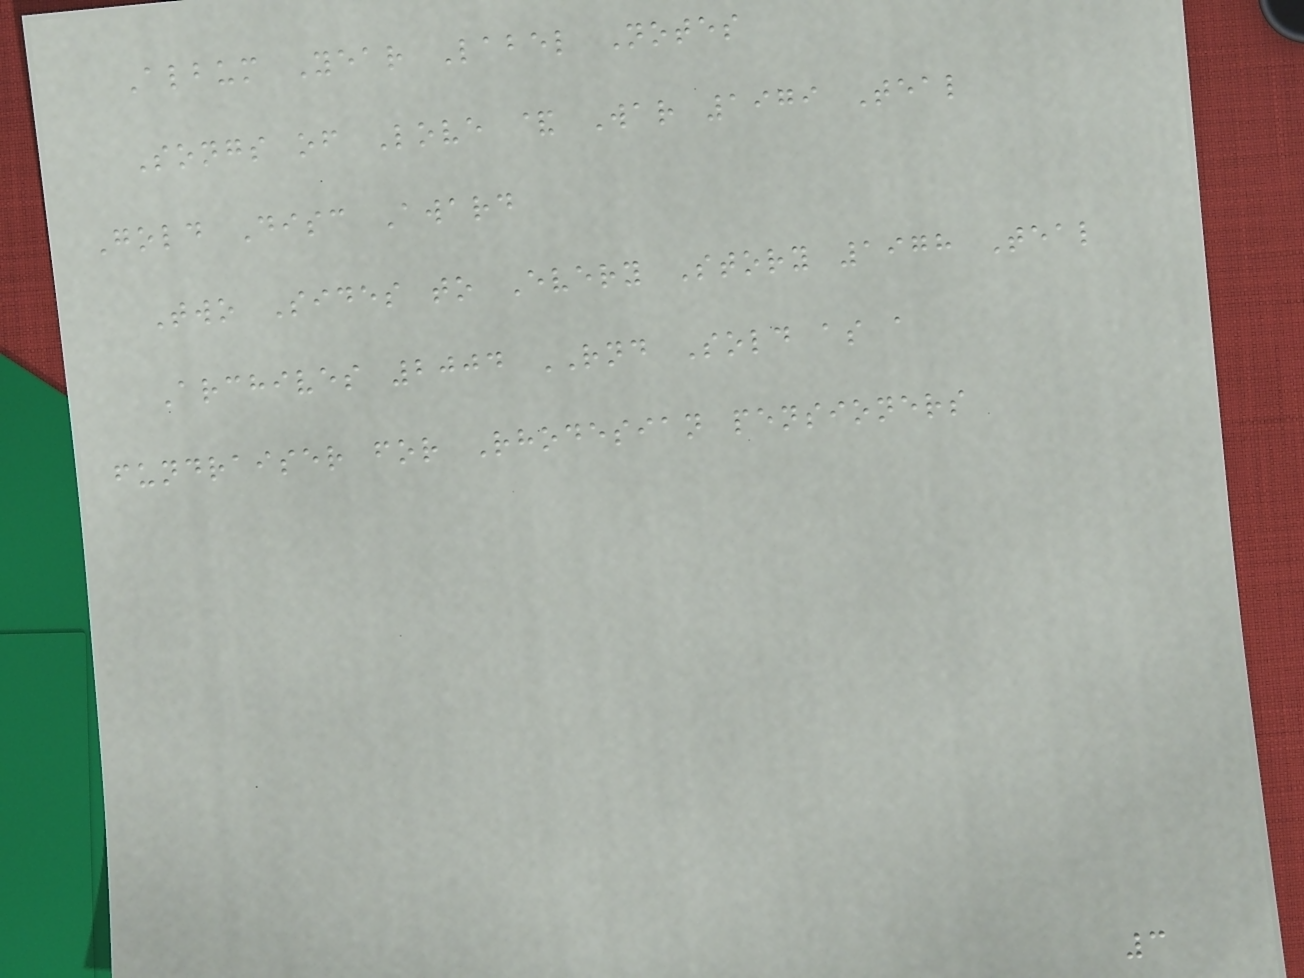Album Year Label Notes
Songs of Love & War 1979 Teal
Gold Disc Award
Two Sides to Every Story 1978 Teal
Archives 2004 RND Sold as a
fundraiser for Rhodesian pensioners
3
